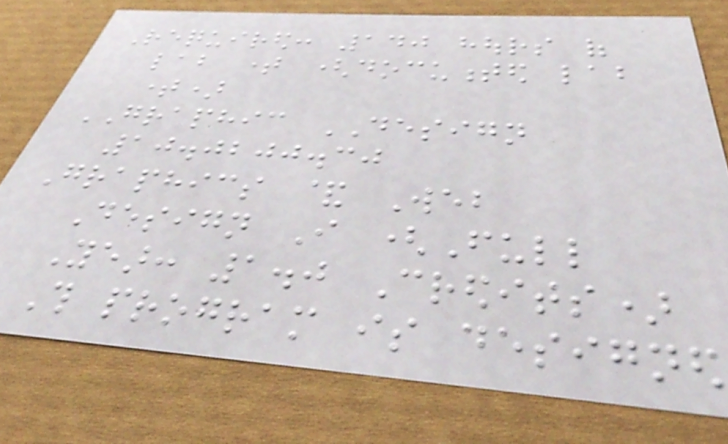Required: 140 hours of
lab time (documented lab
time)
GRAPHIC DESIGN
10.0200.30
Graphics & Web
Design I (Full
Year: 1.0 Credits)
This program is designed
